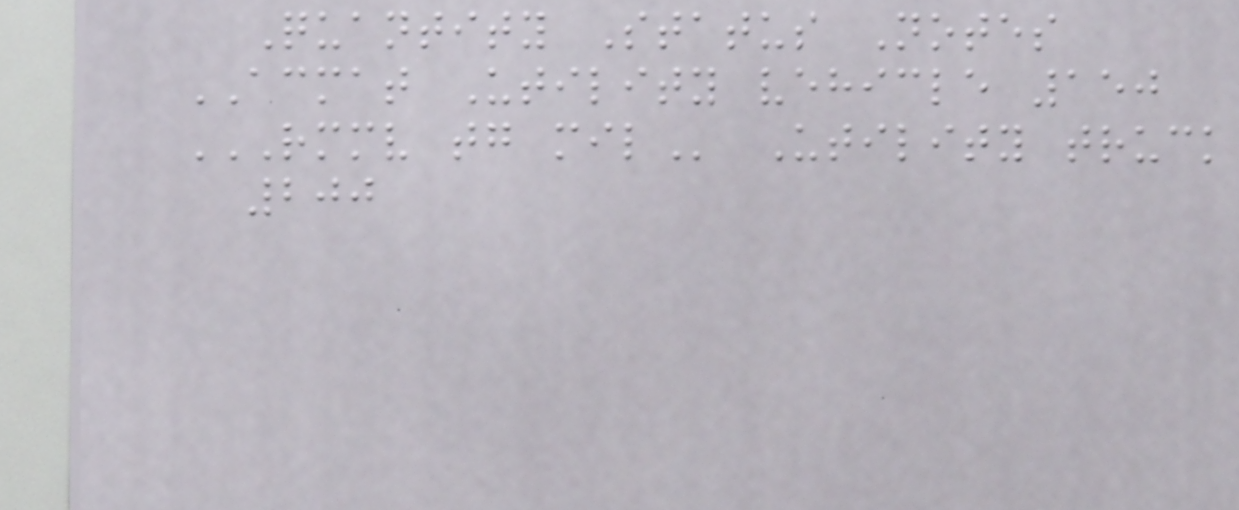Quantity Status Notes
ACMAT Utility vehicle 150
RMMV TG MIL Utility truck
200
